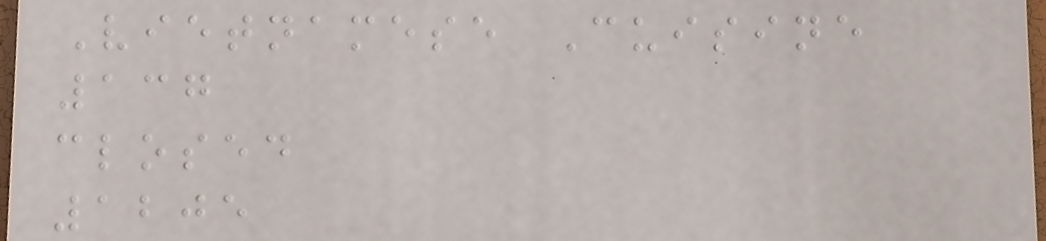Vietnamese Cuisine
137
closed
1205
